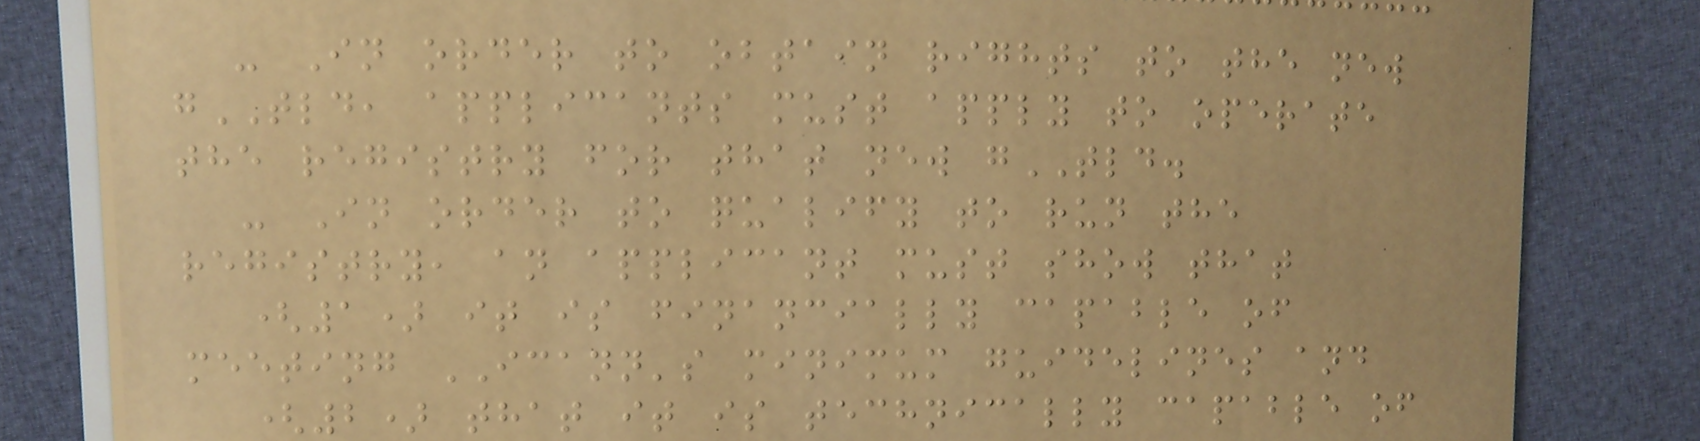- In order to obtain rights to the new
gTLD, applicants must apply to operate
the registry for that new gTLD.
- In order to qualify to run the
registry, an applicant must show that
(1) it is financially capable of
meeting ICANN's minimum guidelines and
(2) that it is technically capable of
